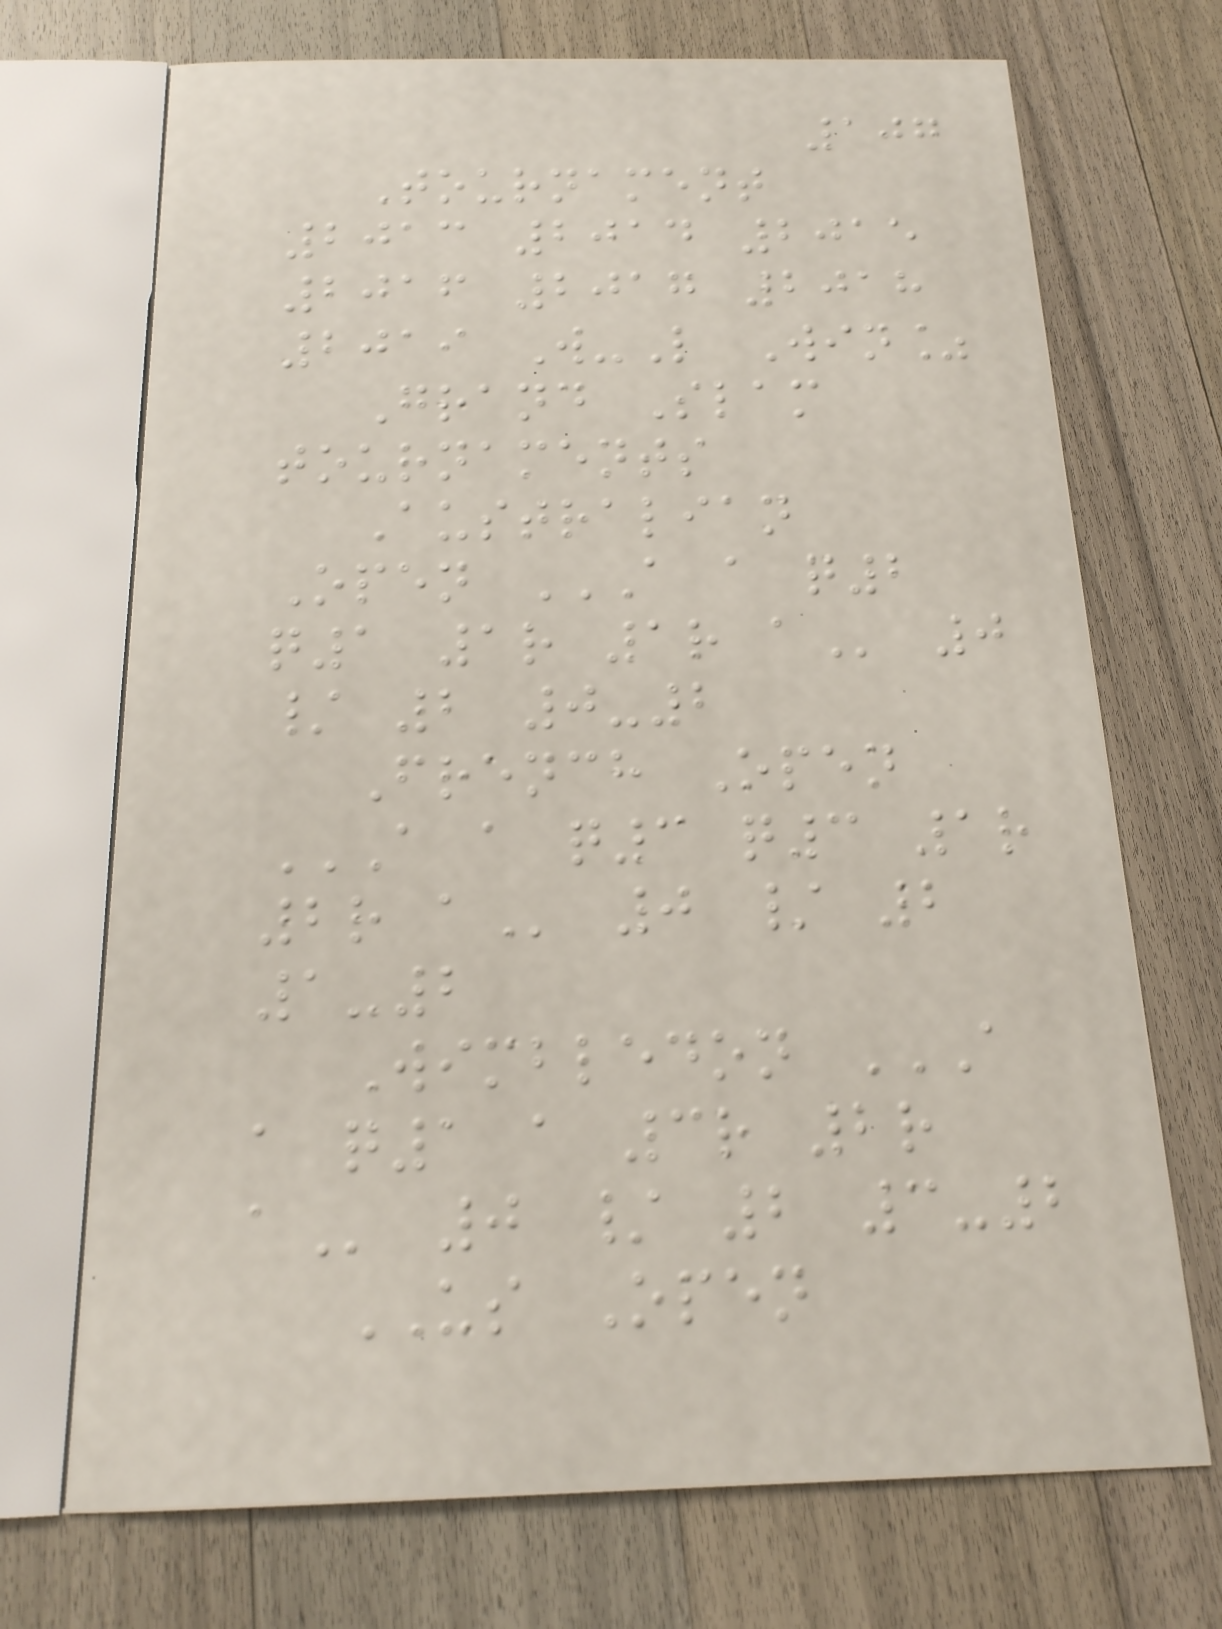107
Tournament
2013 2014 2015
2016 2017 2018
2019 W-L Win%
Grand Slam
tournaments
Australian
Open A A Q2
Q1 1R 1R A 0
/ 2 0-2
French Open
A A Q3 Q3 1R
2R A 0 / 2
1-2
Wimbledon A
A Q1 A 3R 2R
A 0 / 2 3-2
US Open
